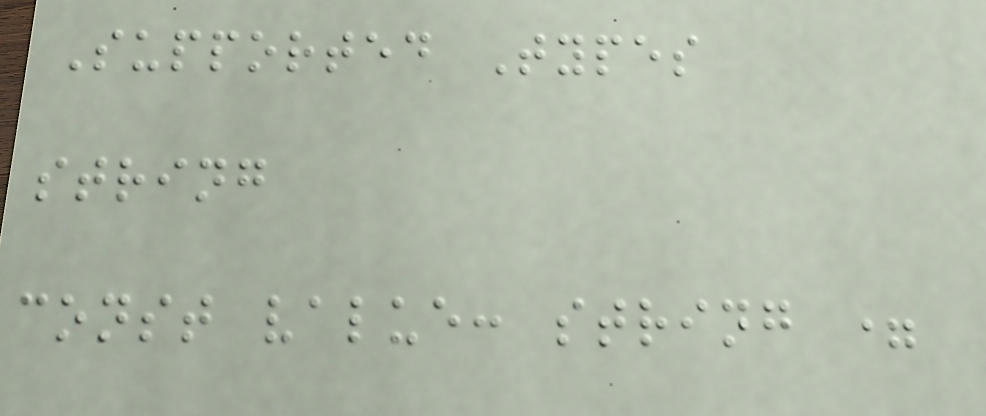Supported Types
string
const value: string =
